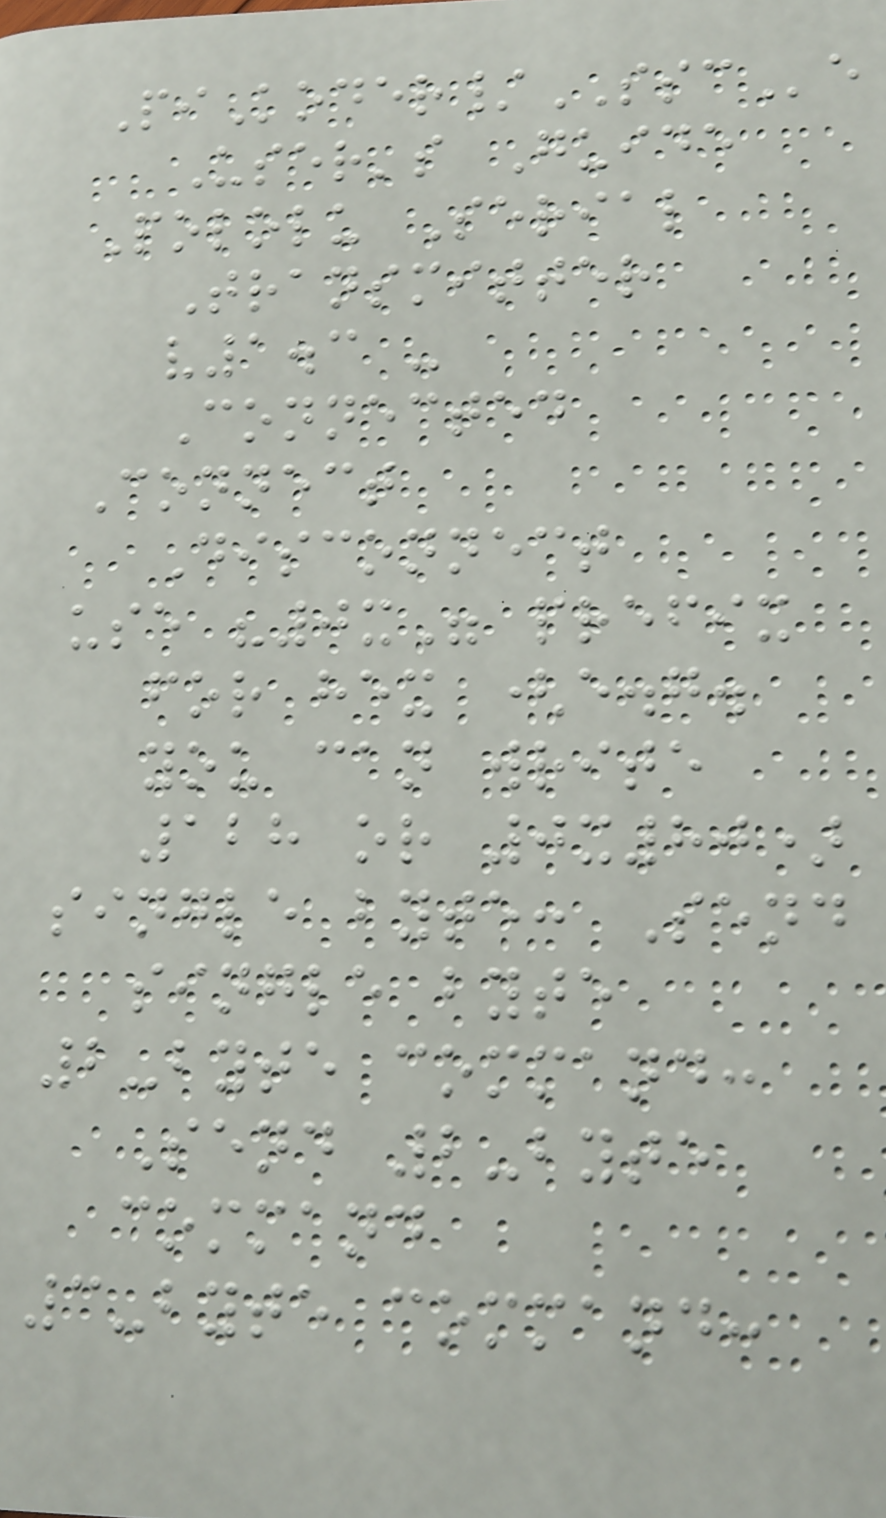PiKoder/SSCe
User's Guide
Pololu Serial
Transmitter
v1.3 -
Connected
Connect
Disconnect
use "0x" prefix
for hex (e.g.
you can write
128 or 0x80)
single byte: Send
single byte
2-byte command:
Send 2-byte
command
3-byte command:
